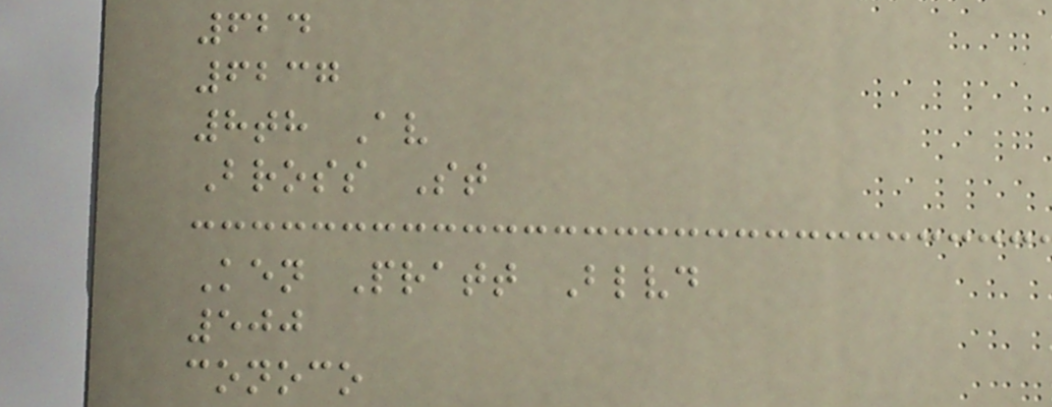624
6237
8th Av
Bross St
Ken Pratt Blvd
500
conoco
